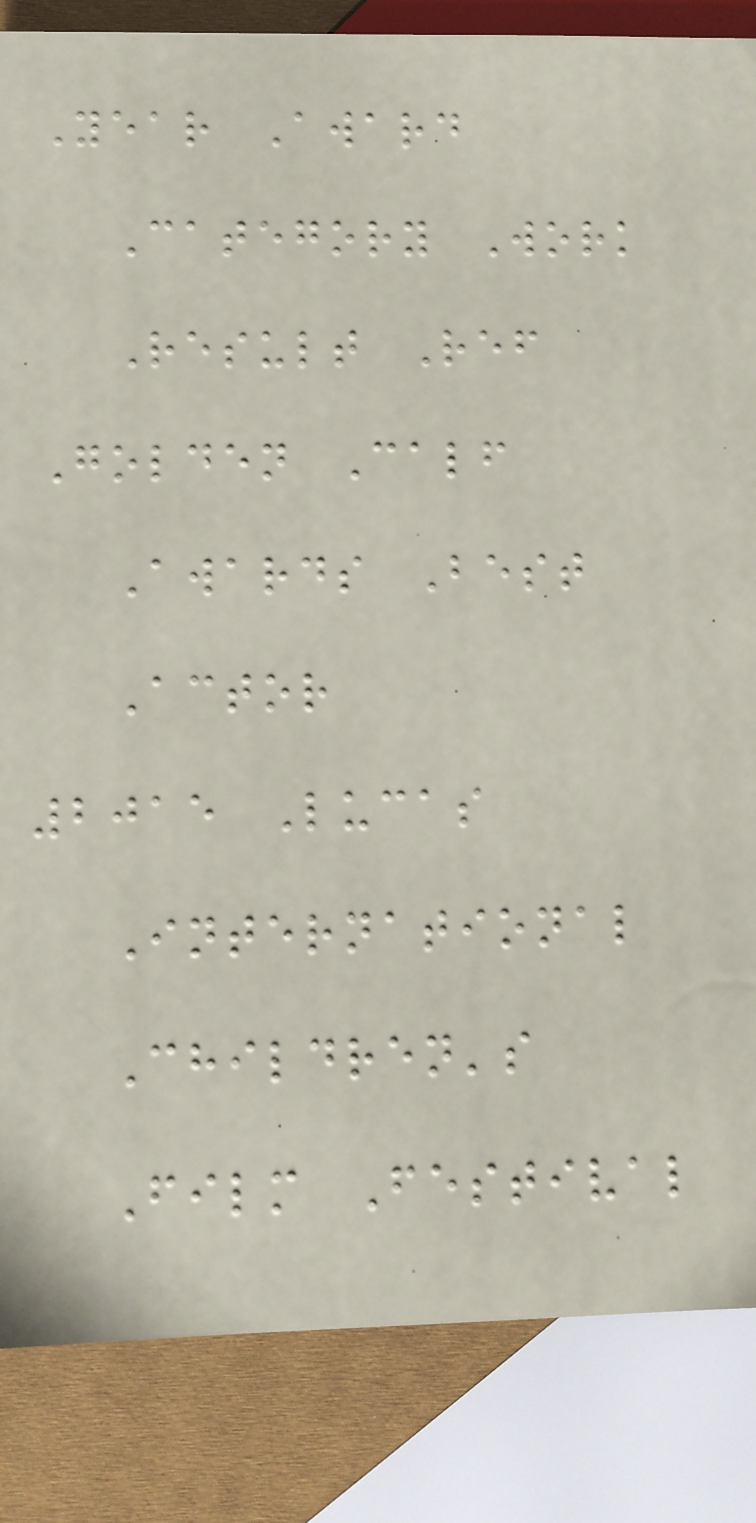Year Award
Category Work
Result Ref
Golden Calf
Awards Best
Actor
2015 Lucas
International
Children's
Film Festival
